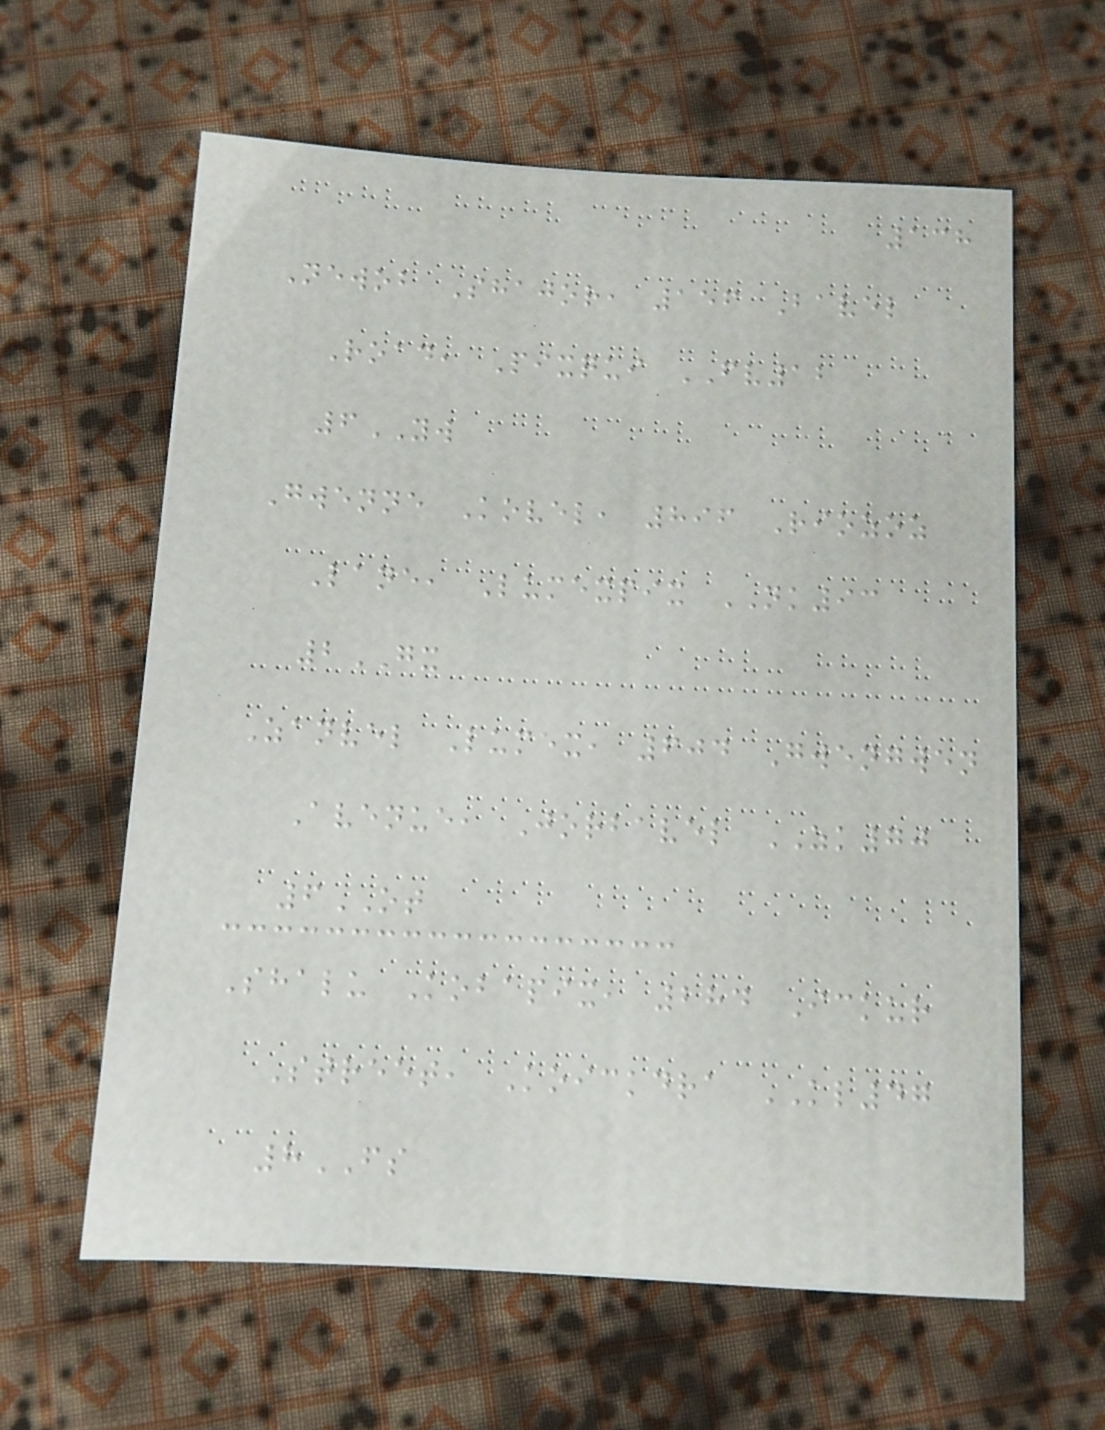138
Newob Shajor, 156 Bavel
Road, Pixqui FV12
6YW
Gwenne Kovel, 896 Riozoz
Lane, Lumexpix NK93
2GX
Zanvel Lumex, 604 Gwengwen
Avenue, Jorbavel ZK70
6OT
Shalu Kobapix, 284 Ickur
Street, Koickdra KL47
8FS
